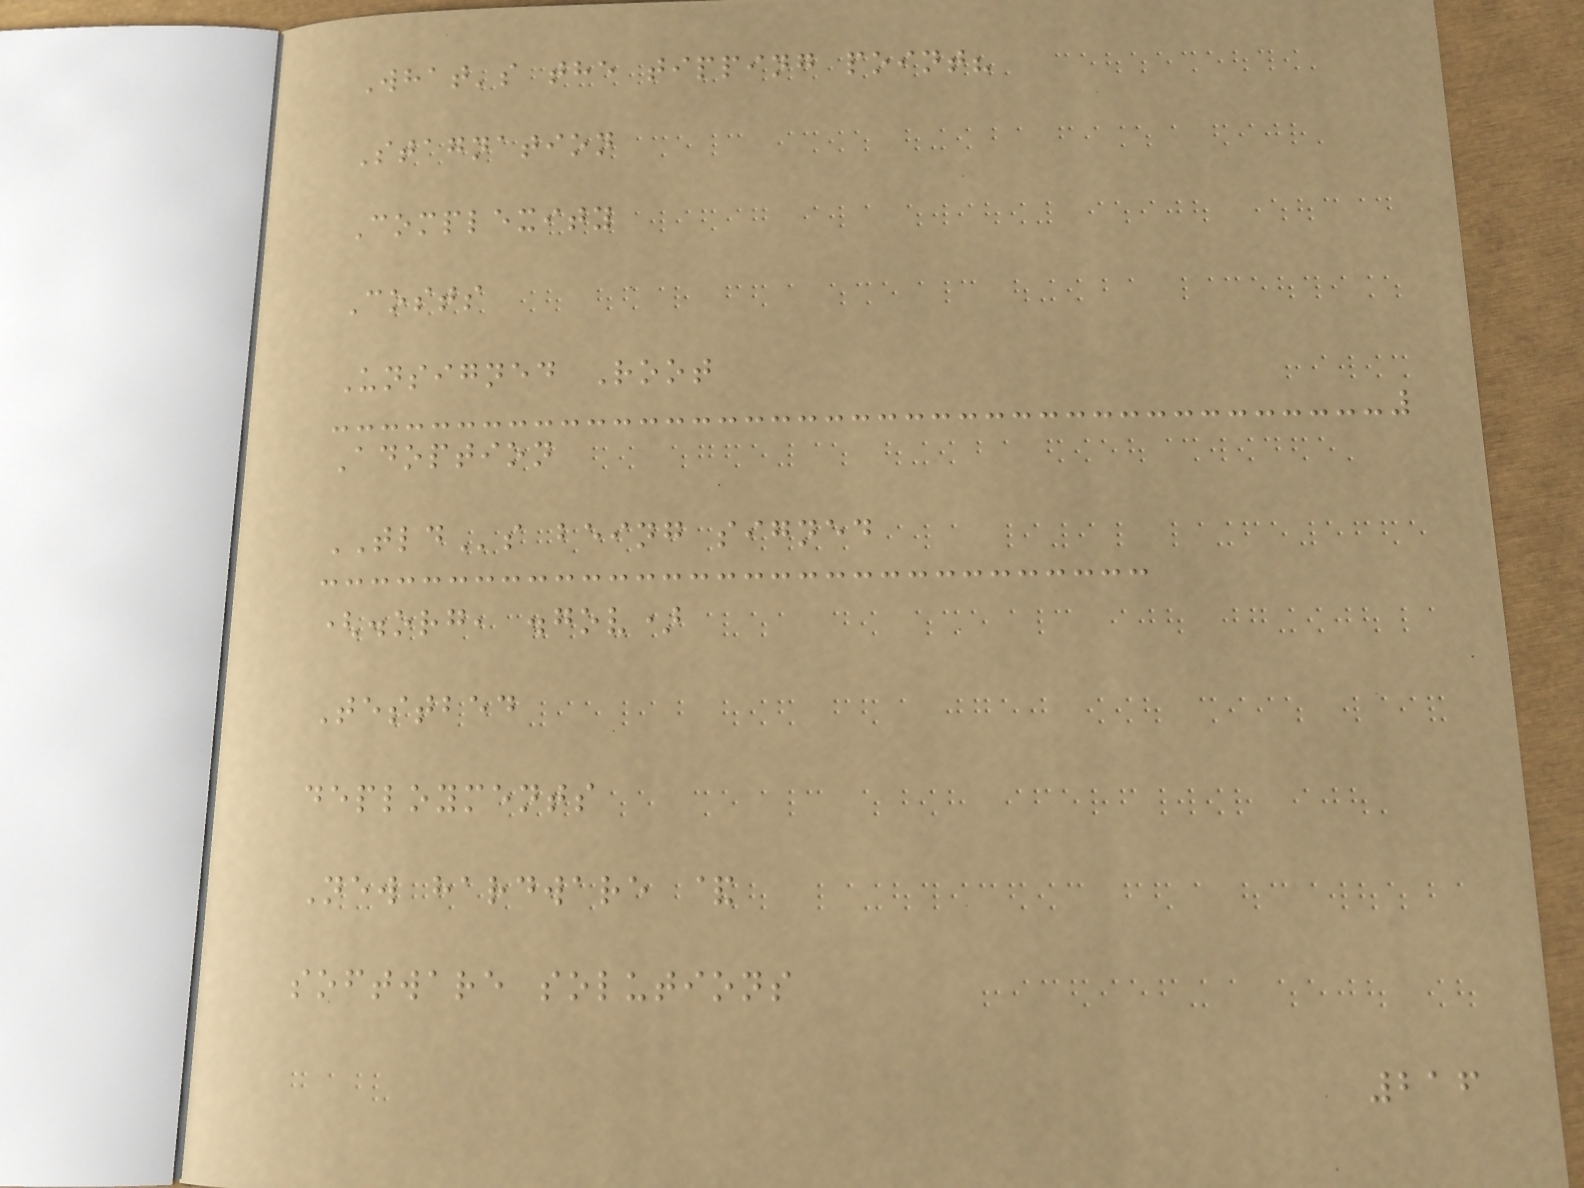What's the tipping point?
Stagnation
Complexity
Costs
Unsigned Root
Adoption
TLDs being signed
(.org, .gov)
Testbed
deployments
New hardware &
software solutions
216
